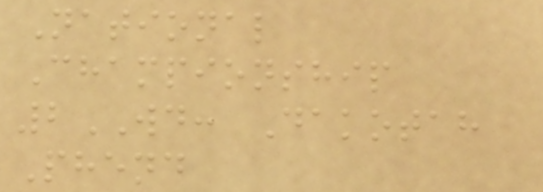National
Championship
2WD: Dakotah
Phend
